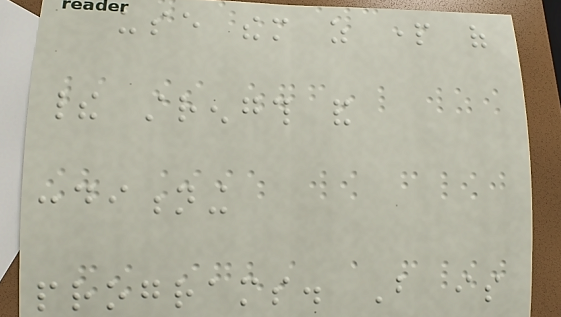use them as part of
their strength and
conditioning
programs. But is
